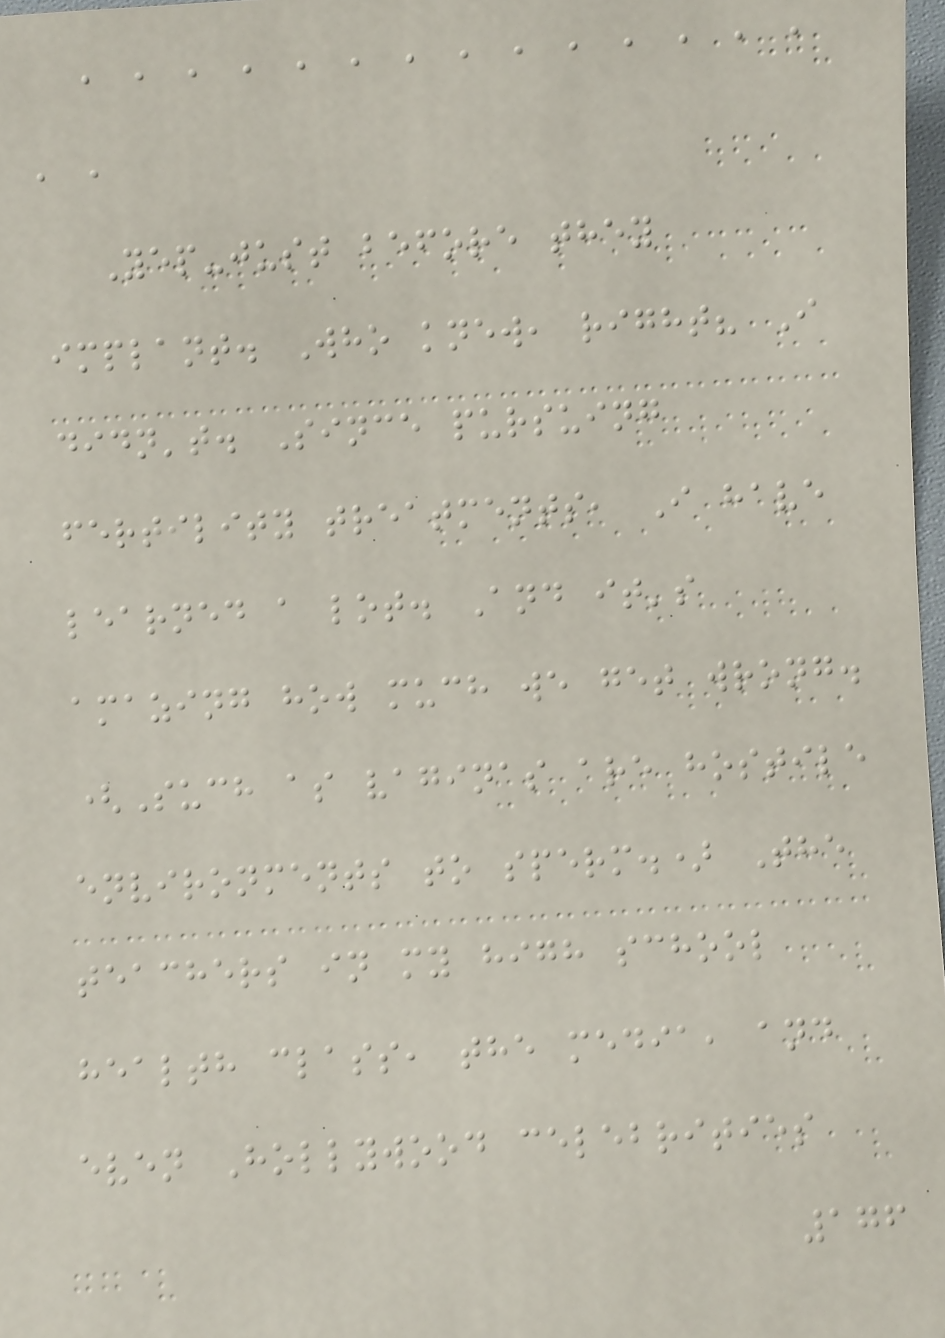, , , , , , , , , , , , , ,
, ,
Yep-just before they
implant. Who knew, right? I
didn't. Since pursuing
fertility treatments, I have
learned a lot. And it's
amazing how much we get wrong.
(Such as vaginas are hostile
environments to sperm.) The
teachers in my high school
health class, the media, and
even Hollywood celebrities
176
